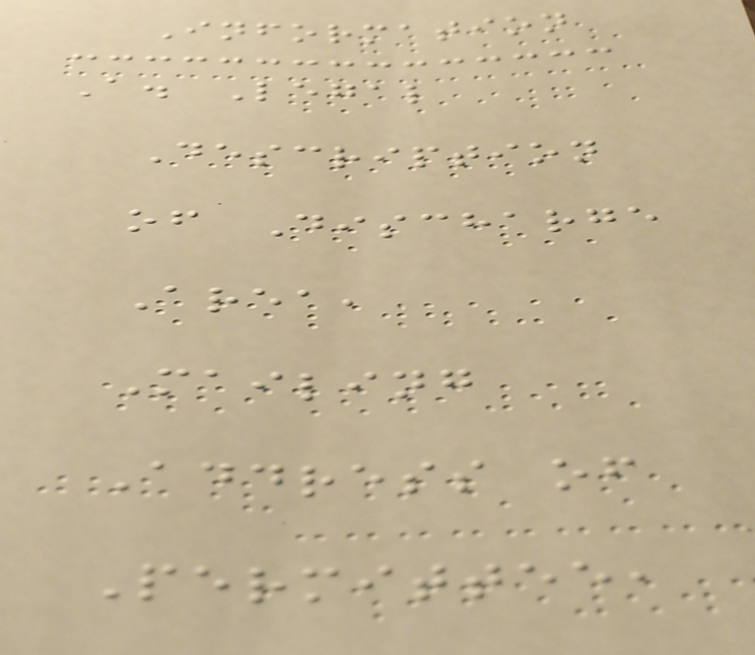Information
A. Legal
Description
of Discharge
Area,
Mailing
Address of
Permittee,
